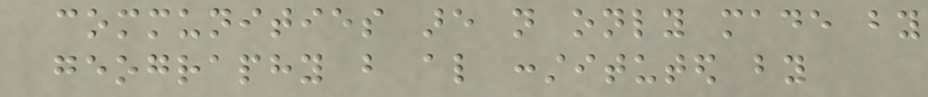communities are not only made by
geography but also constituted by
